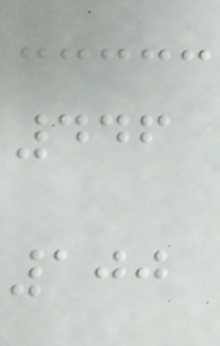446
100
